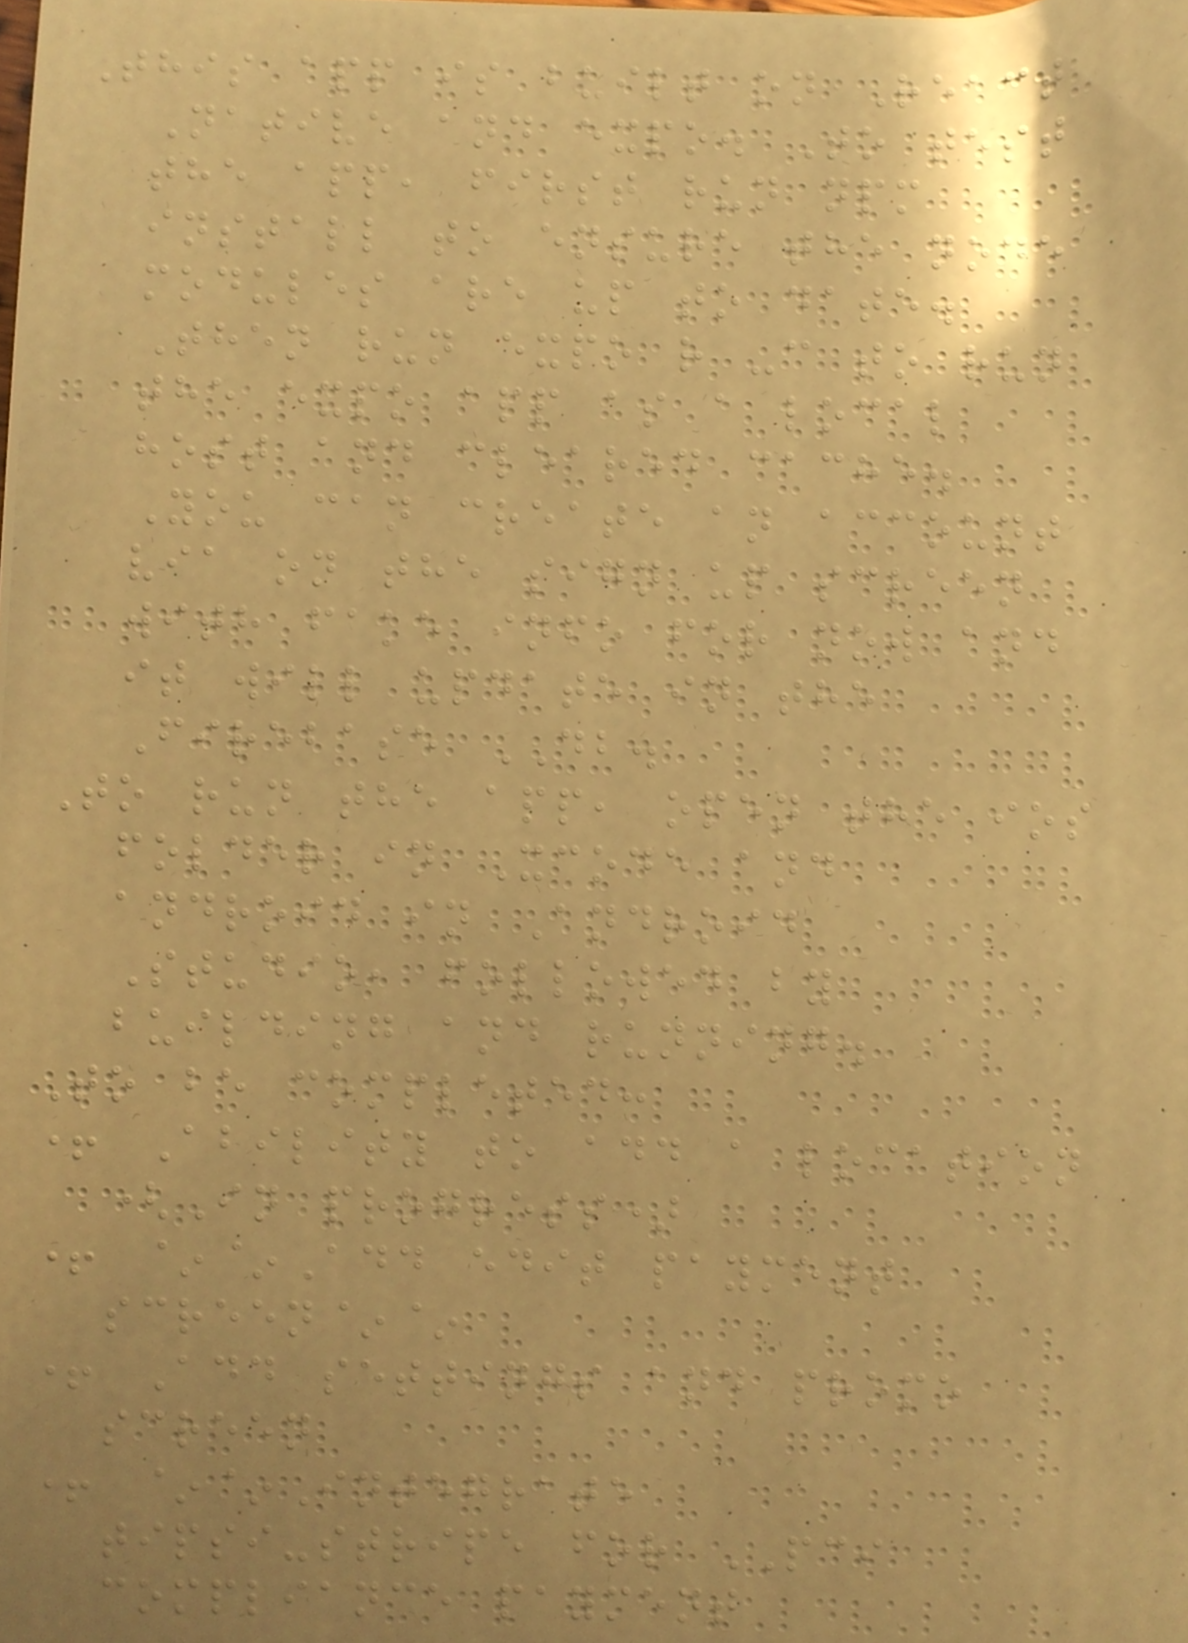This app is built on React
Native and expo. To test
the app, first run npm
install to ensure the node
modules are up to date.
Then run expo r -c to run
the expo app as a local
host and cleared cache.
You can create an account
via on the sign up screen
with fake info for now and
it will update in the
Firebase DB.
To run the app, open the ios
folder in Xcode and
android in Android
Studio, followed by
building and running.
To be completed:
+ Ability to add a location
(In progress)
+ ~~Add edit payment
screen~~
+ Add settings and promo
screen
+ ~~Integrate
tipsi-stripe for PCI
compliance payment
